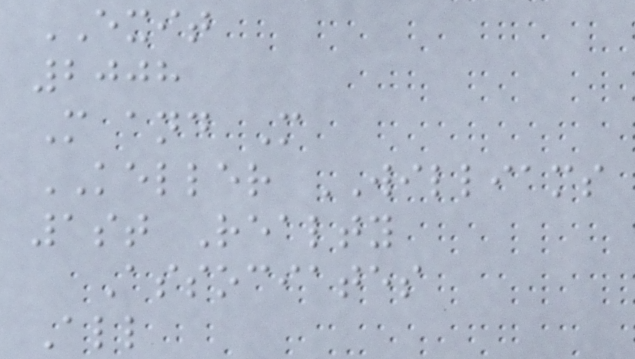EXIT
2008
M and M
KELLER WILLIAMS
1st Realty
Associates
All
